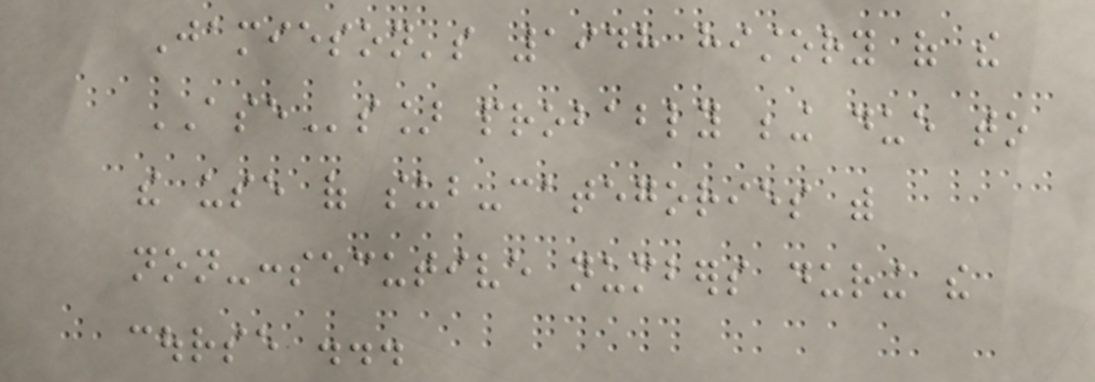Jamieson's 1948 history of the
ASEs] probably being due to
the use of sub-categories with
non-consecutive numbers during the
course ...
